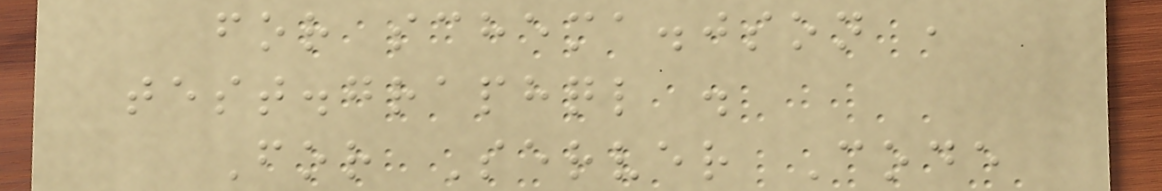for schema.json ,
test.graphql .
For Server Code
